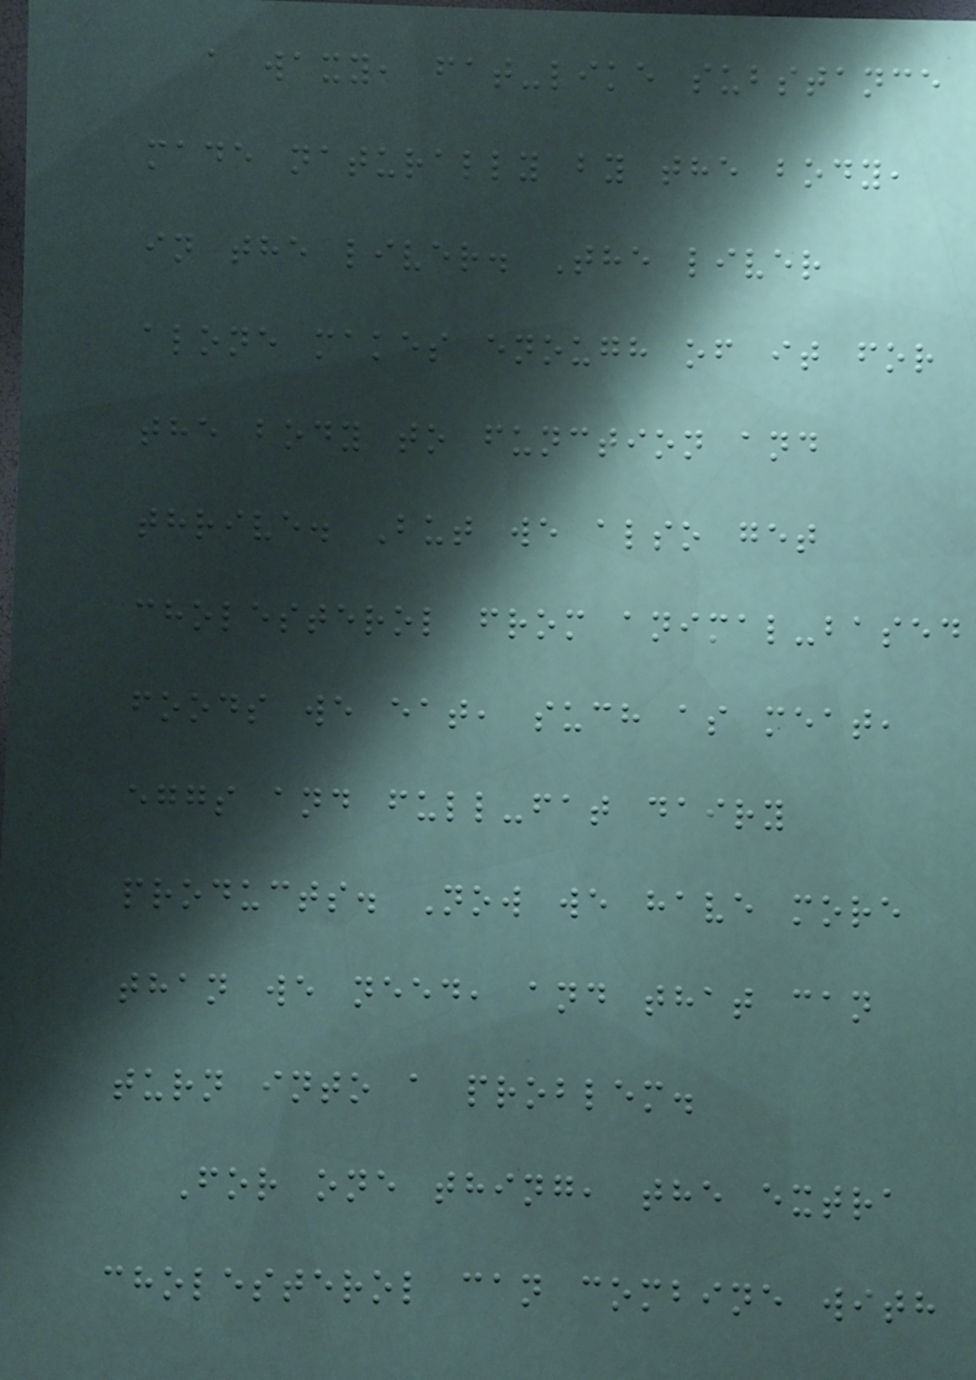a waxy, fat-like substance
made naturally by the body,
in the liver. The liver
alone makes enough of it for
the body to function and
thrive. But we also get
cholesterol from animal-based
foods we eat, such as meat,
eggs and full-fat dairy
products. Now we have more
than we need, and that can
turn into a problem.
For one thing, the extra
cholesterol can combine with
